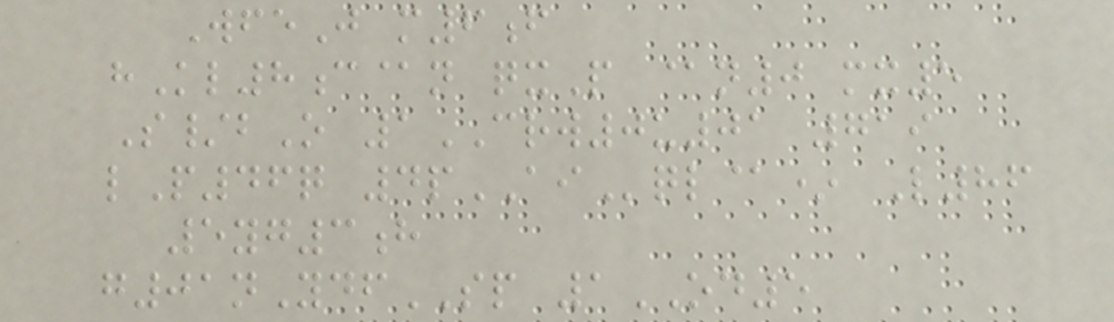WfeJ m6f
hKl8c@n qxP @n0 mx5
S/bO 1CRW0u01 719
lP46q 4pAIql@* L86
5yg3h
g01nYdfSP 1OD5
